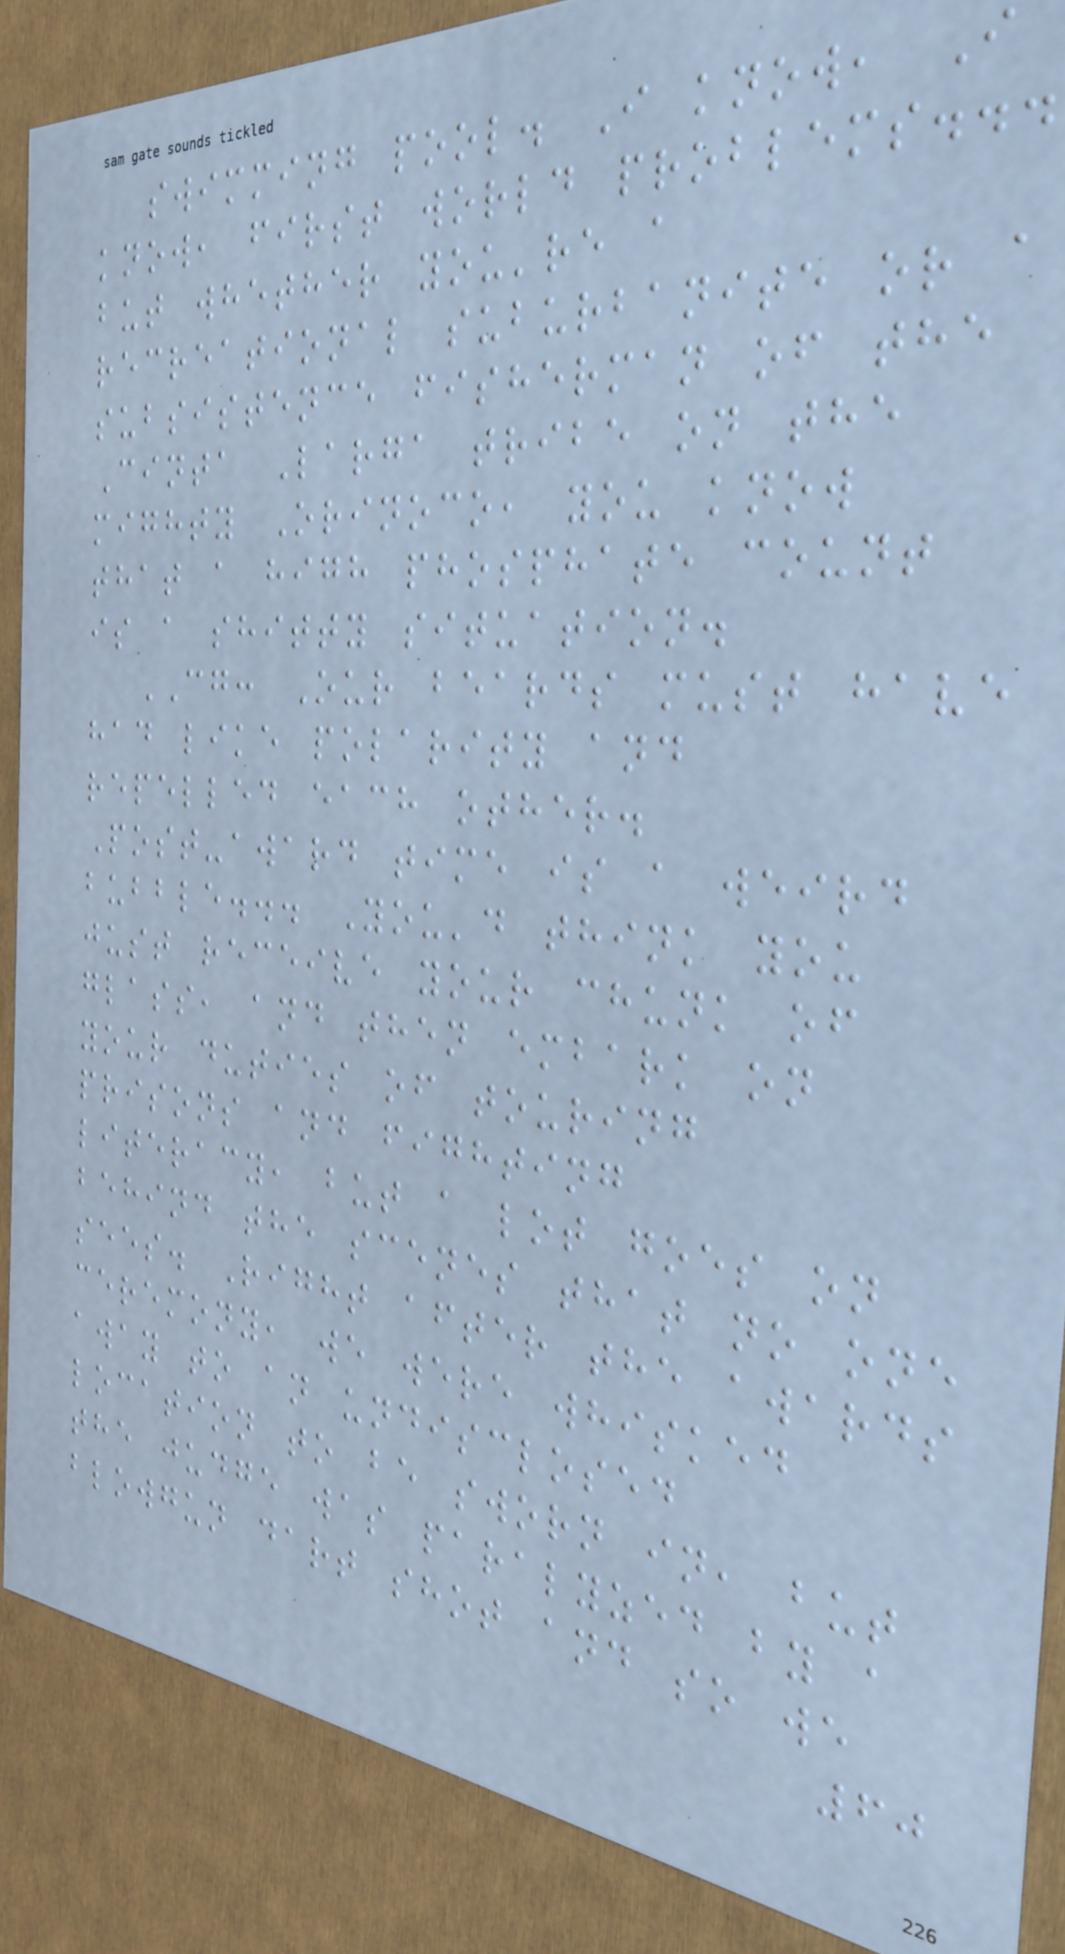swimming pool. I know, I
know, first world problems...
but whether you're a
recreational suburbanite or a
subsistence fisherman of the
Cinta Larga tribe on the
mighty Orinoco, you know
that a high phosphate count
is a shitty situation.
CG: Our beards must have
had like polarity and
repelled each other.
Post-award time is a weird
bubble... You'd think you
just receive your chunk of
glass, and then embark on
your duties of touring
prisons and fighting
literacy, but a lot goes on
behind the scenes that no one
sees. Right after the awards
ceremony, we were whisked
away to an undisclosed
location to be sworn in, but
the judge was paralyzed by a
blowgun dart shot and so we
60
